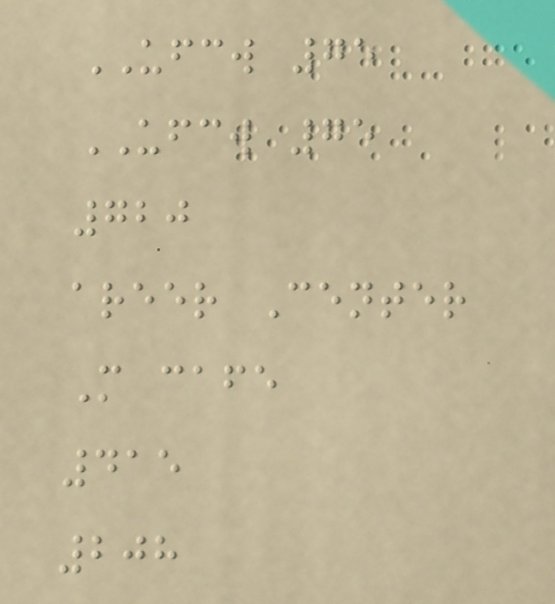UFCW 75
UFCW 75
720
areer Center
M cafe
415
208
